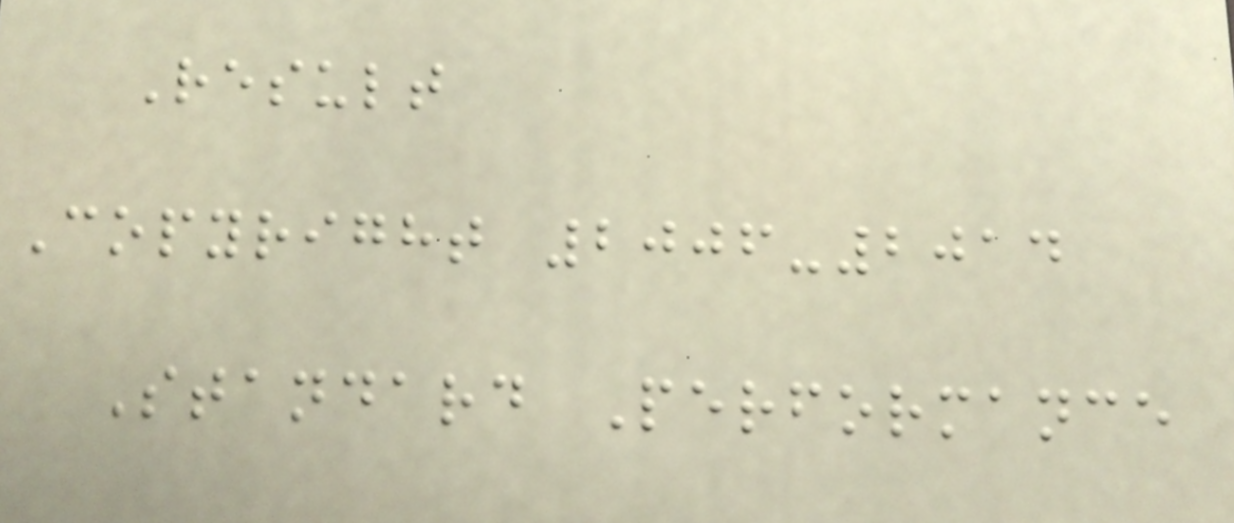Result
Copyright 2006-2014
Standard Performance
